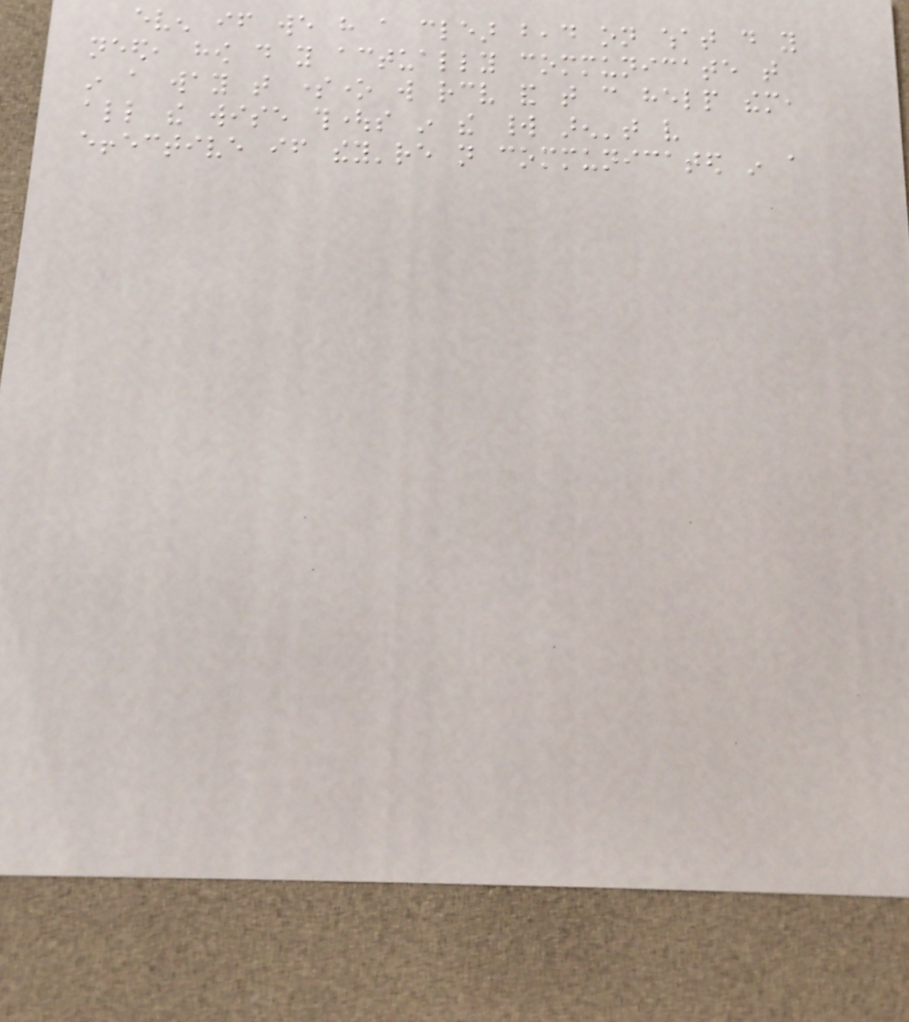even if we have a clear bead on what do you
need, how do you actually communicate that
in a way that someone will receive and that can help them,
all the wise thoughts in the world aren't very
effective if they're not communicated in a
